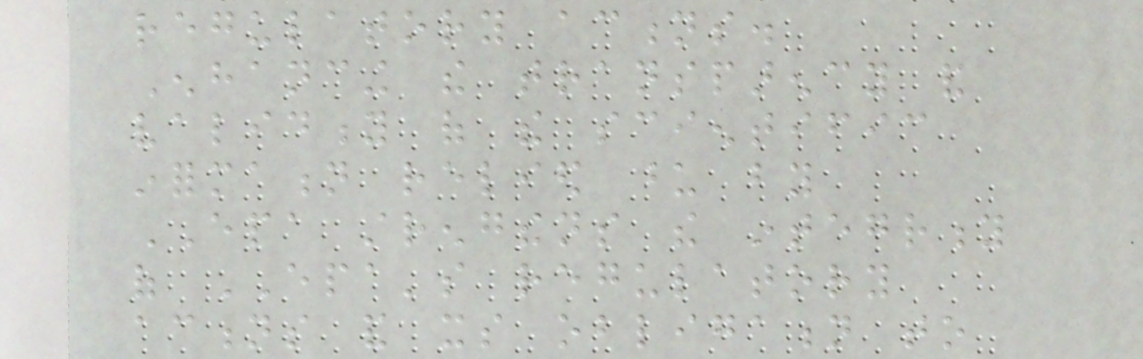regulatory actions.
Enhancing the transparency and
validity of the scientific
information relied upon by
EPA strengthens the integrity
of EPA's regulatory
actions and its obligation to
